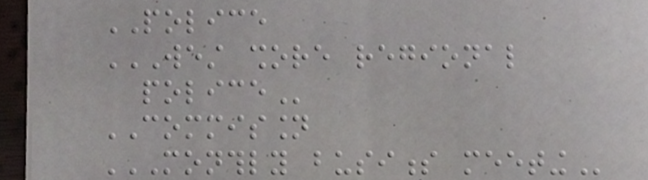POLICE
WEST SHORE REGIONAL
POLICE
COMMISSION
MONTHLY BUSINESS MEETING
